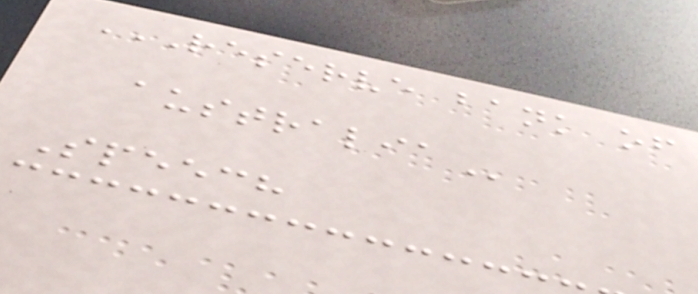RESERVE BANK OF
AUSTRALIA
Speech
